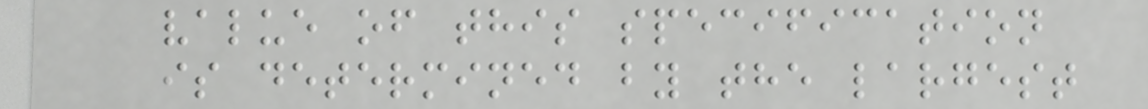value of this specification
is determined by the largest
